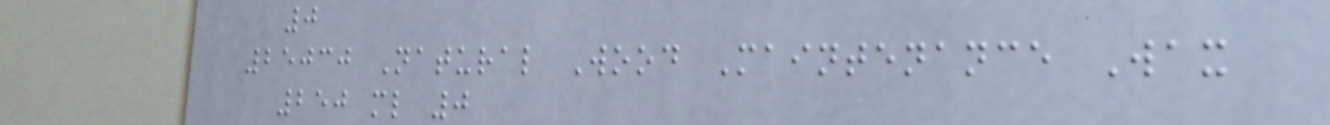0
25030 Natural Wood Maintenance Wax
250 ml 0
